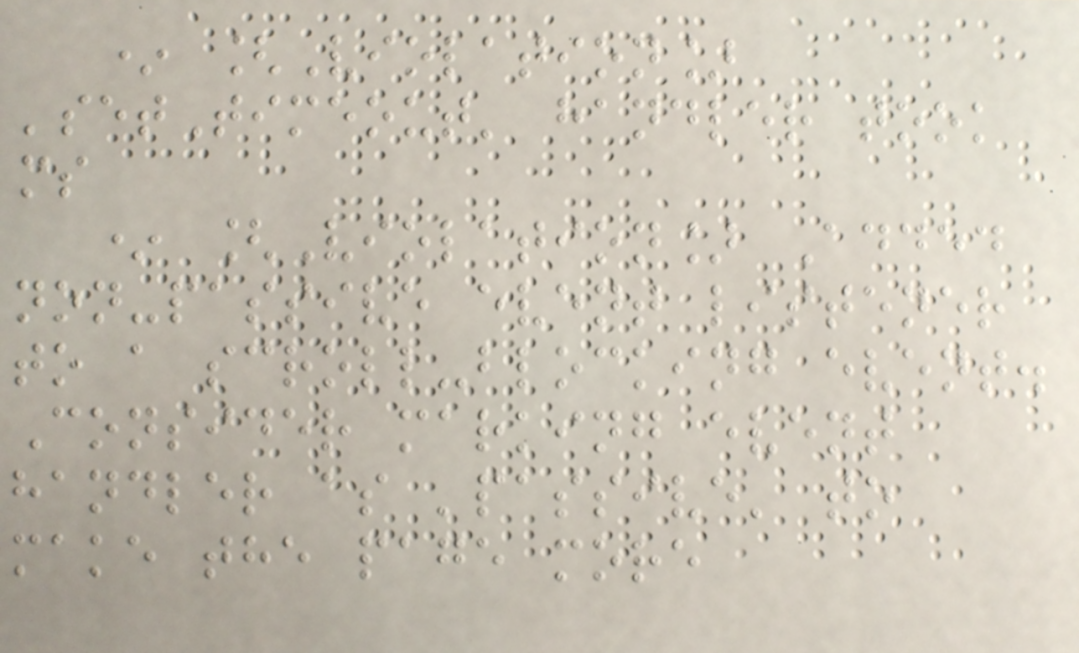* [Violation]
'setTimeout' handler took
ms
* [Violation] Added
non-passive event listener
to a scroll-blocking event.
Consider marking event
handler as 'passive' to
make the page more
